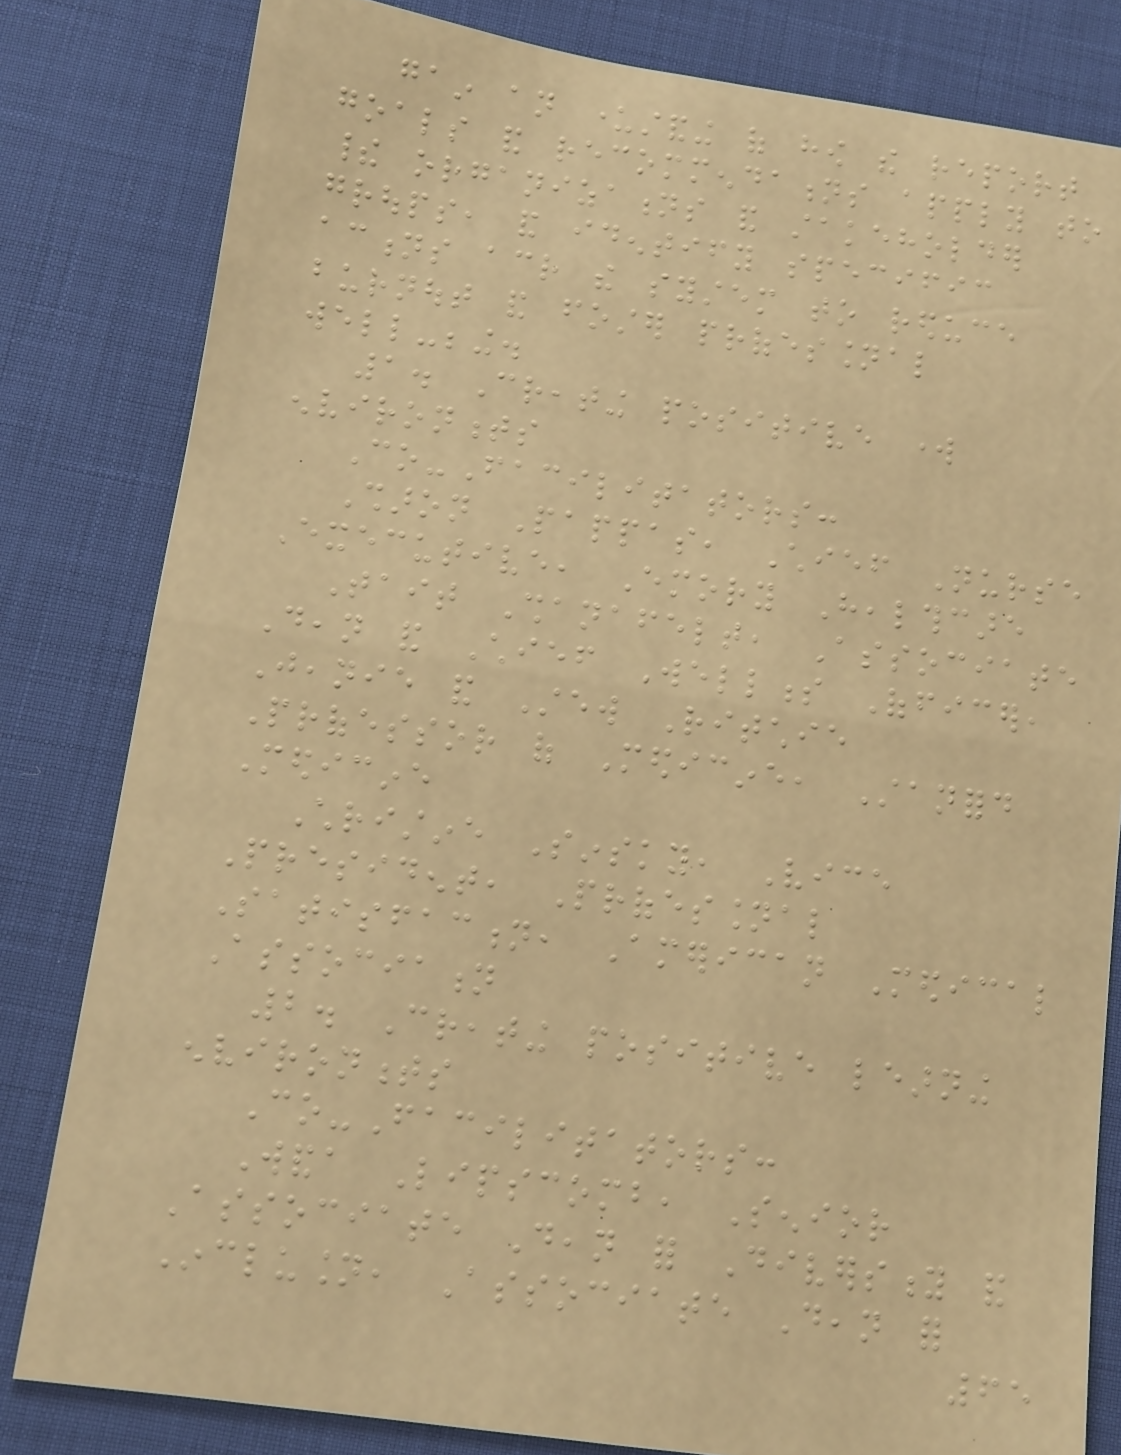gain an understanding of how the report
goals and recommendations apply to
their organizations and stakeholder
groups, and identify specific
actions across the system to reduce
burnout and foster professional
well-being.
1. Creating positive work
environments
Co-Facilitators:
Sharon Pappas, Chief Nurse
Executive, Emory Healthcare
Tait Shanafelt, Associate
Dean and Chief Wellness Officer,
Jeanie and Stew Ritchie
Professor of Medicine, Stanford
Medicine
Christine Sinsky, Vice
President, Professional
Satisfaction, American Medical
Association
2. Creating positive learning
environments
Co-Facilitators:
Wanda Lipscomb, Senior
Associate Dean for Diversity and
Inclusion, Associate Dean for
65
